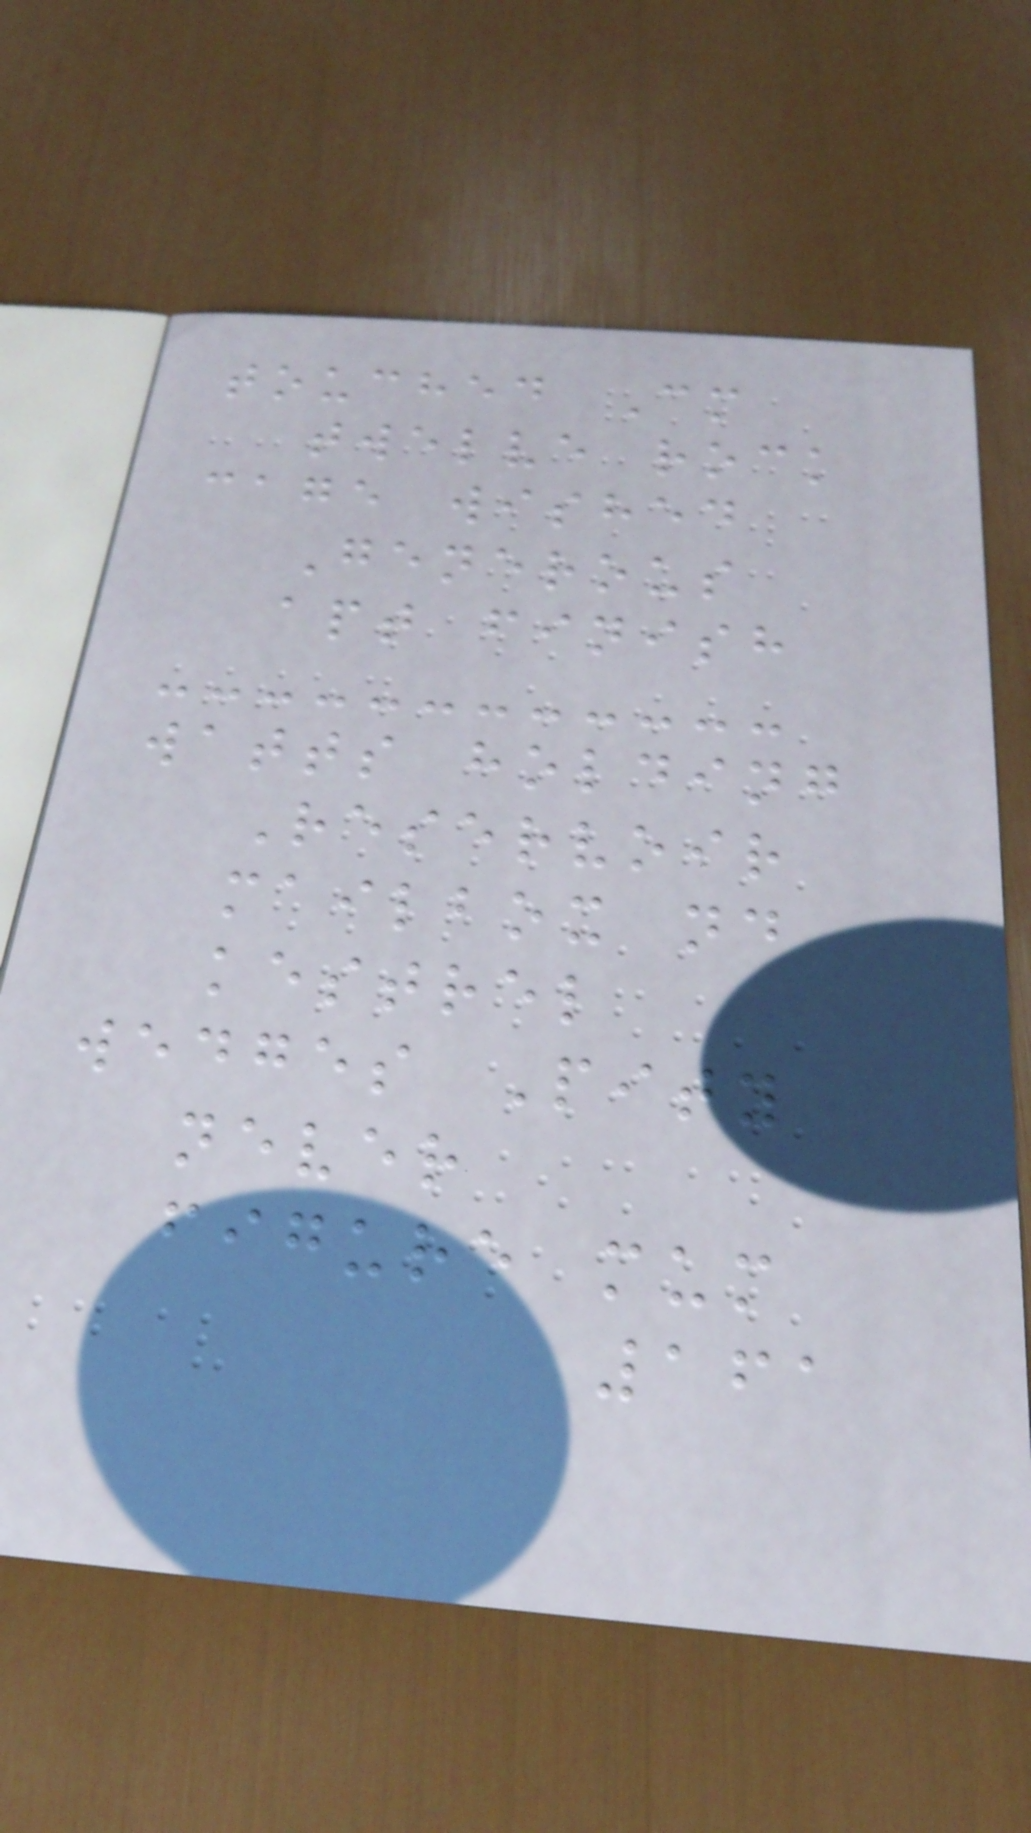touched Cm
twelve rock
cage wished
Generous
apt finish
watts holding
Reservoir
mailbox nd
kestrel
wedges Pity
never
figure mum
161
